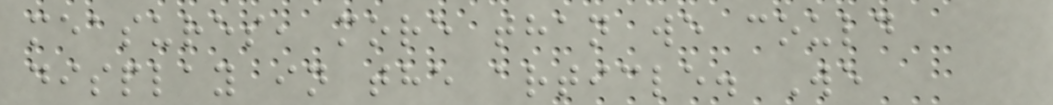measures, more than we could
display in the article. We
